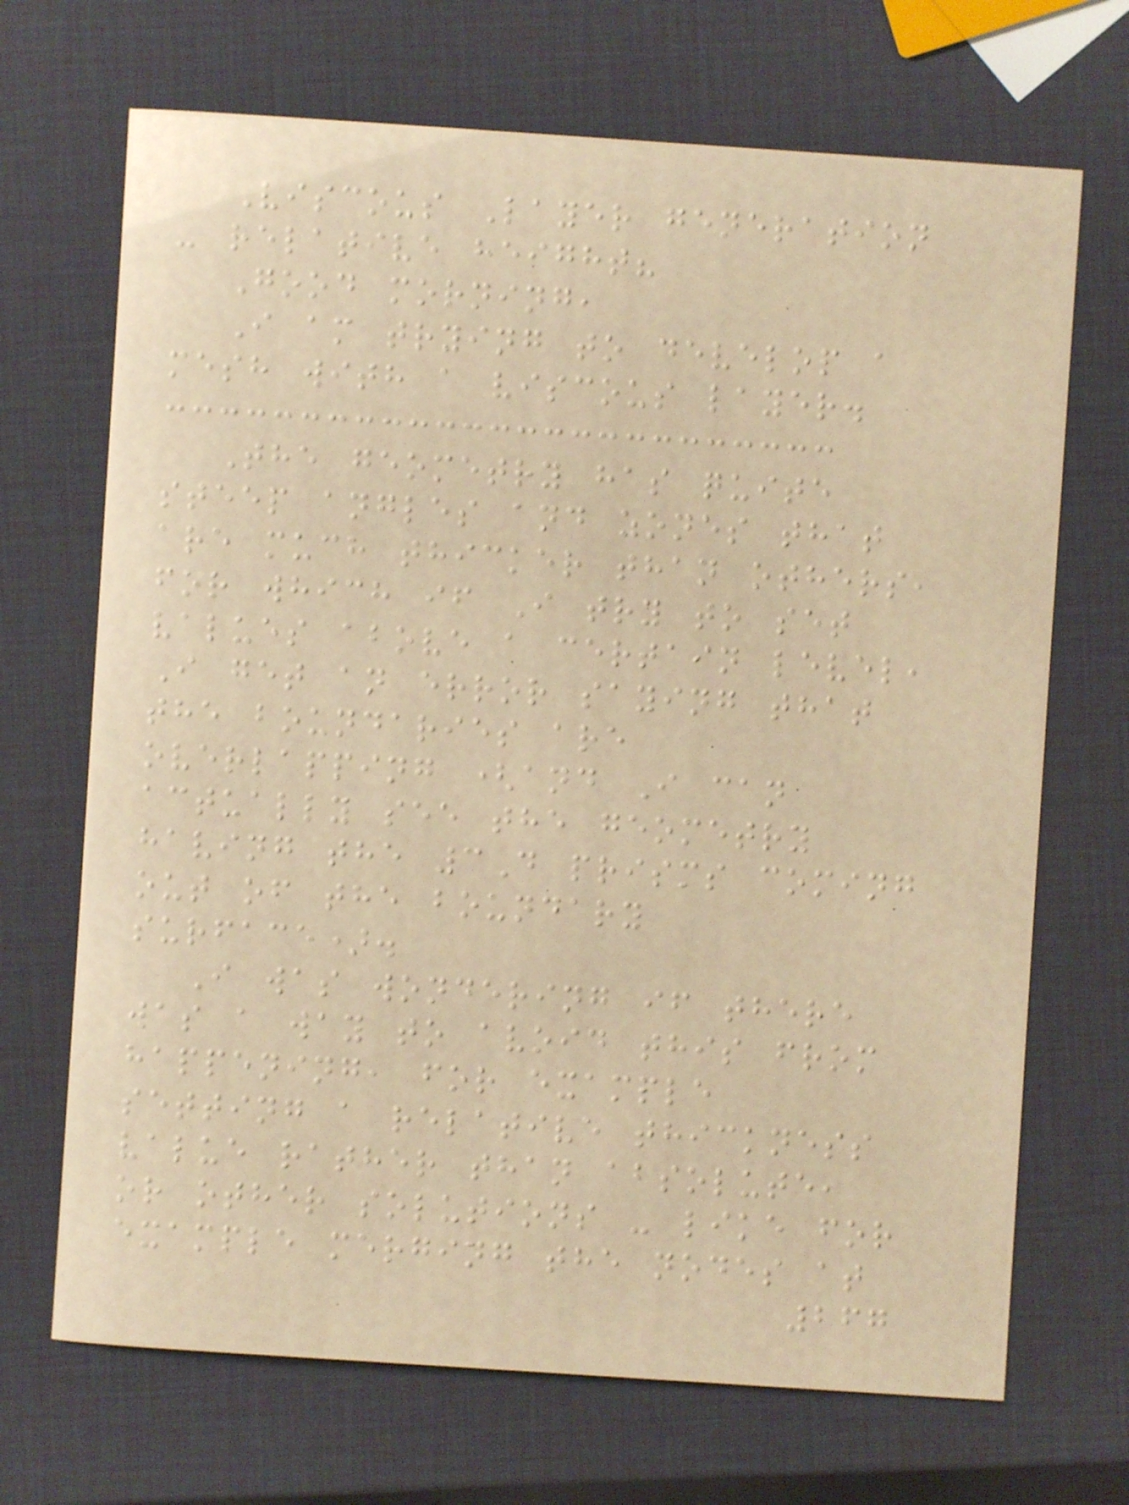Viscous Layer generation
- relative height?
Good morning,
I am trying to develop a
mesh with a viscous layer.
The geometry has quite
steep angles and zones that
are much thicker than others,
for which if I try to set
values above a certain level,
I get an error saying that
the boundaries are
overlapping (and I can
actually see the geometry
having the 3D prisms coming
out of the boundary
surface).
I was wondering if there
was a way to avoid this from
happening, for example
setting a relative thickness
value rather than absolute,
or other solutions - like for
example merging the nodes at
267
